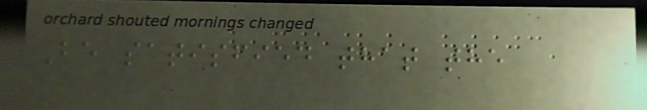Be satisfied that the
